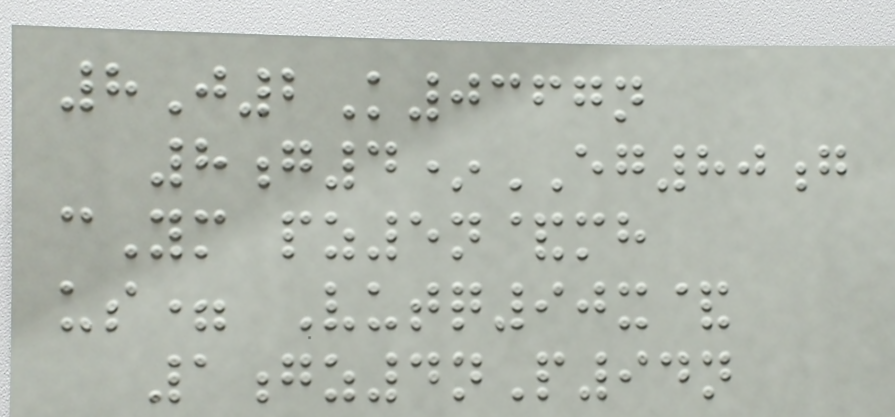8J2K0367n
8g4*EG80g
cYm pz5n&mh
us= Vutq90x&
1gz4nP94n
